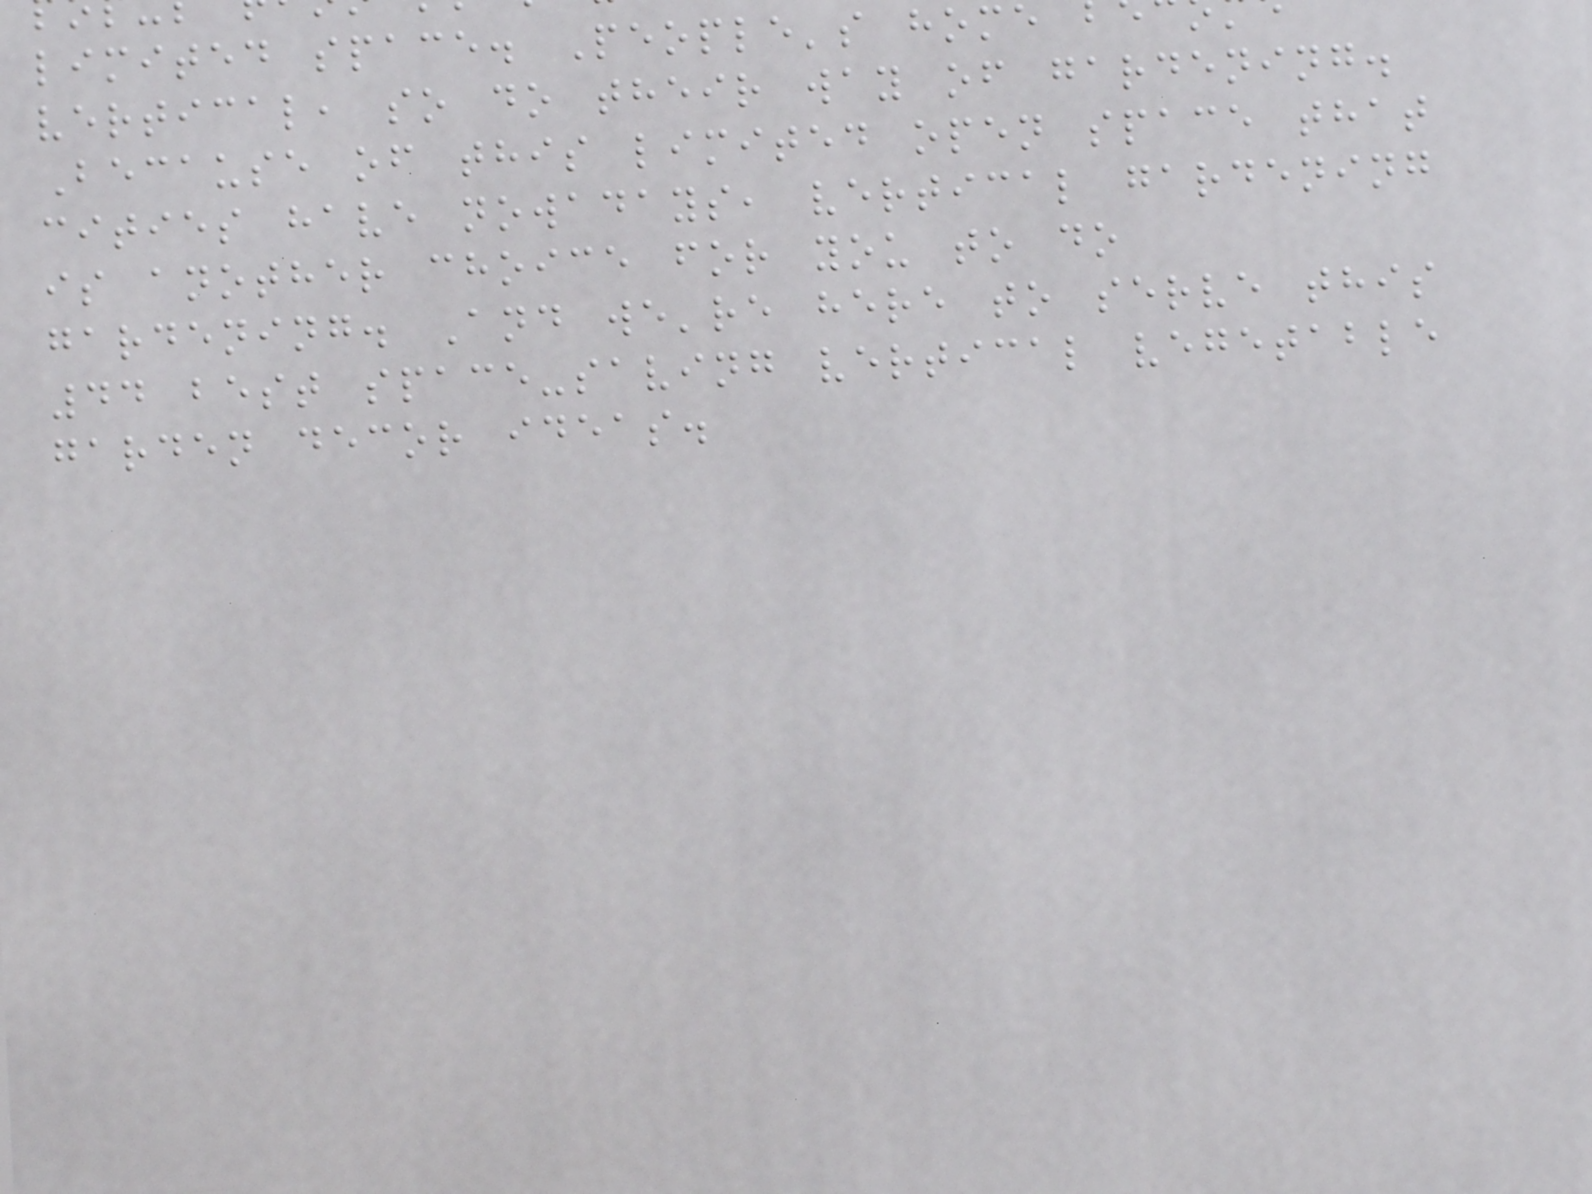limited space. People's home
vertical, so do their way of gardening.
Because of this limited open space that
cities have nowadays, vertical gardening
is another choice for you to do
gardening. And we're here to serve this
44 best space-saving vertical vegetable
garden decor ideas.
